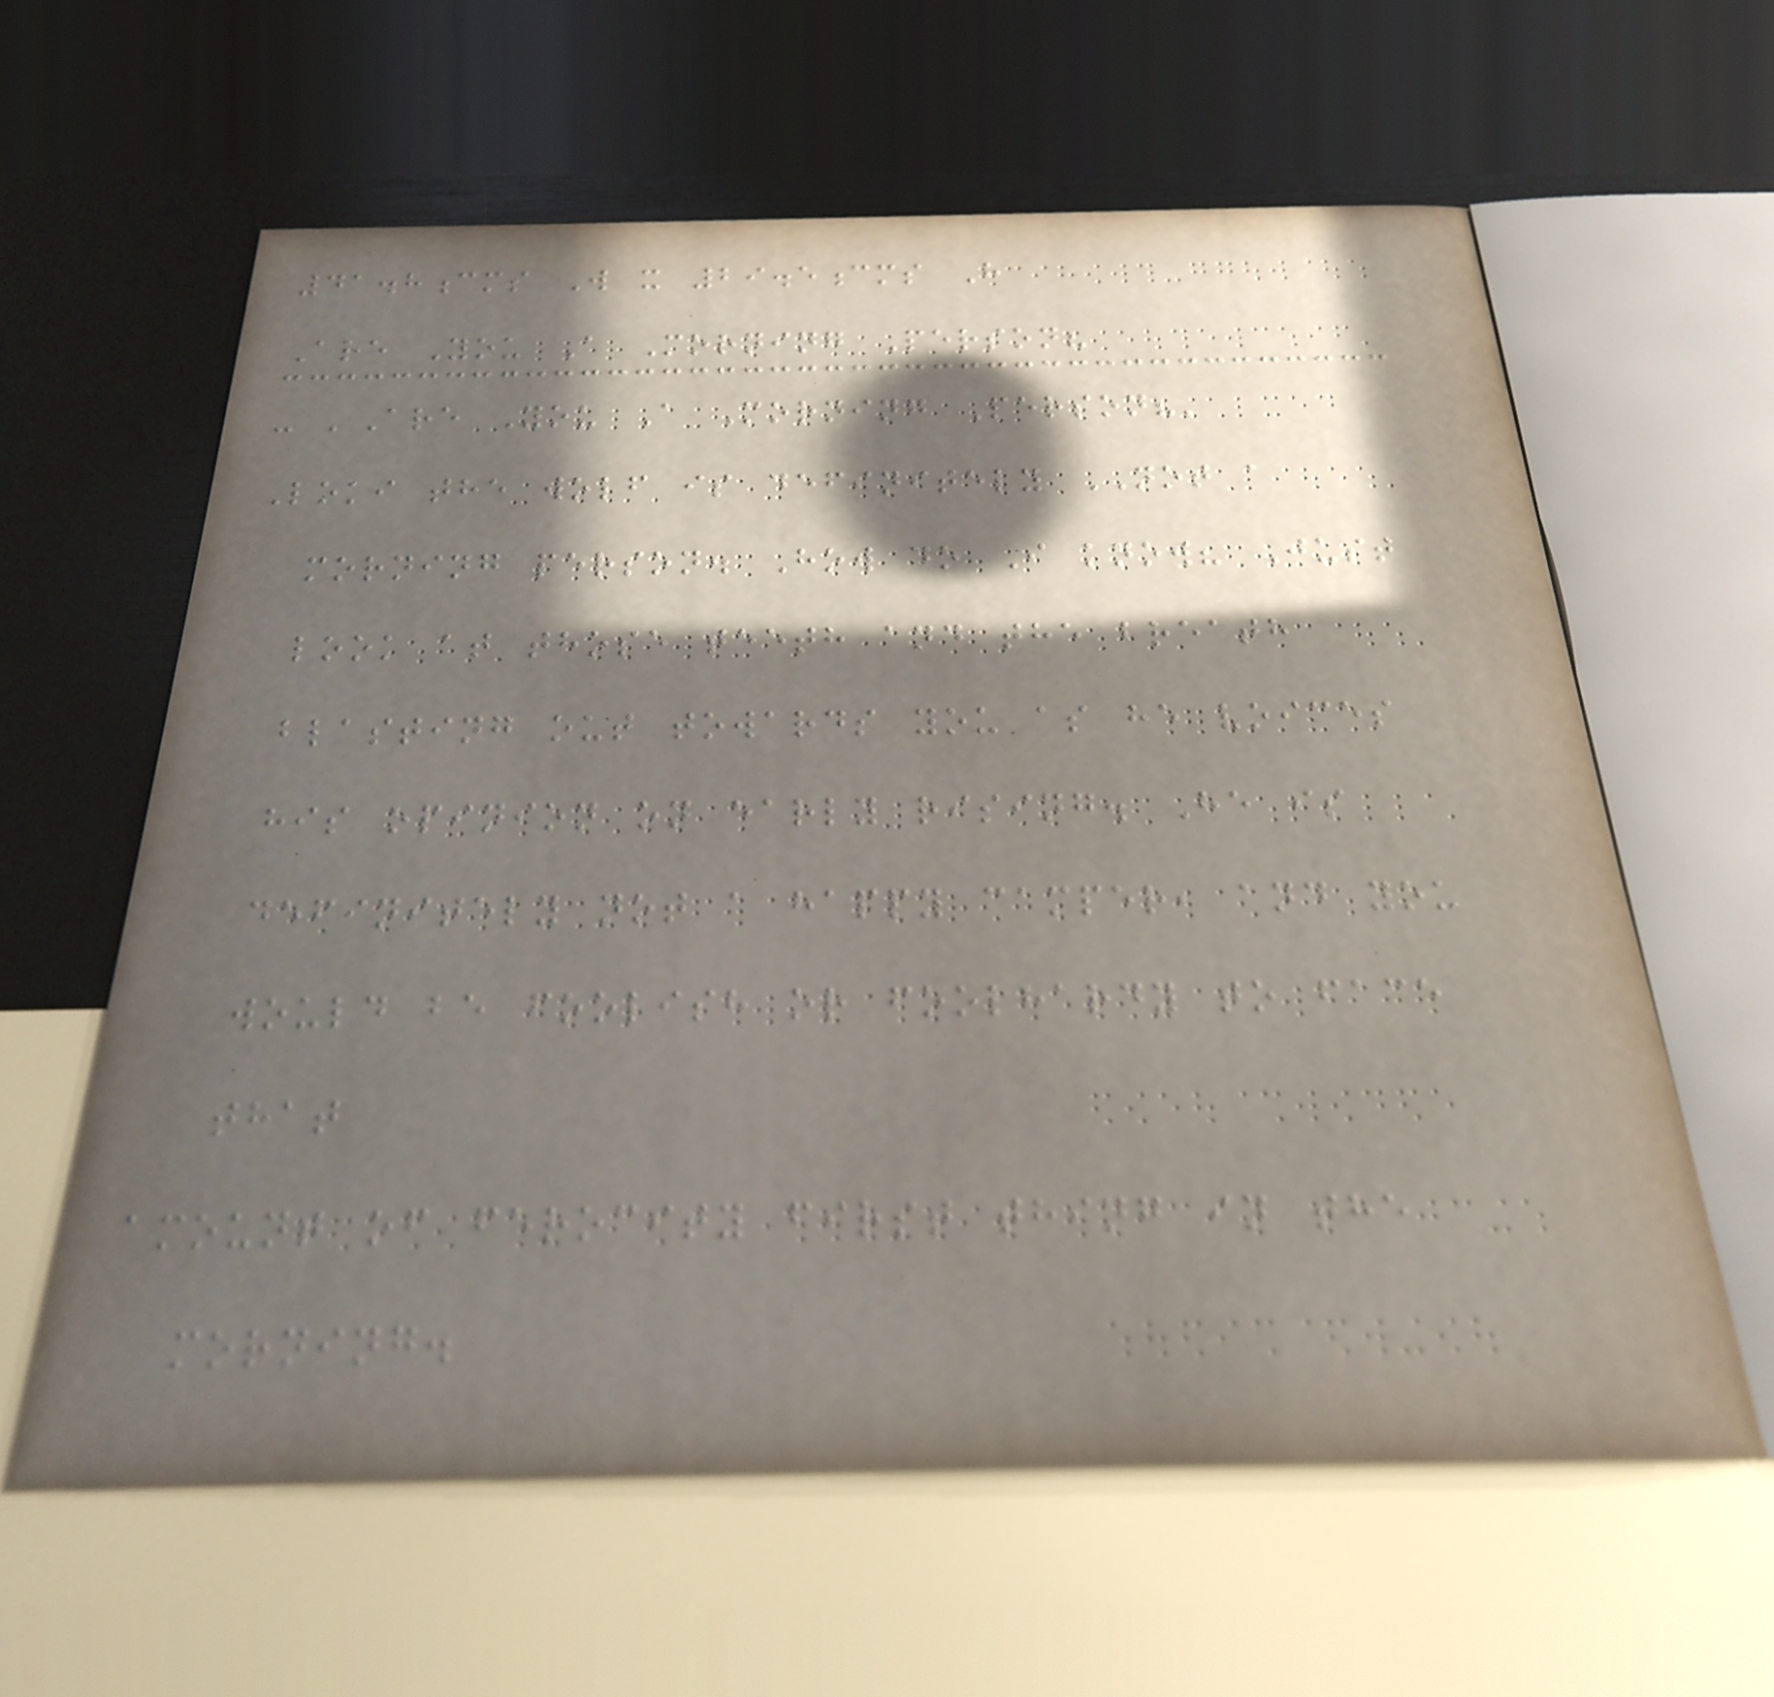41.8cms W x 29.5cms H
Are You A Morning Person?
- 'Are You A Morning Person?'
Loki the wolf is definitely NOT a
morning person. How do I know? Just
look at those teeth and the breath
blasting out towards you as he voices
his opinion on early rising. He is
definitely not a happy camper, and you
would be foolish or foolhardy to face
that
amount of ferocity first thing in the
morning.
